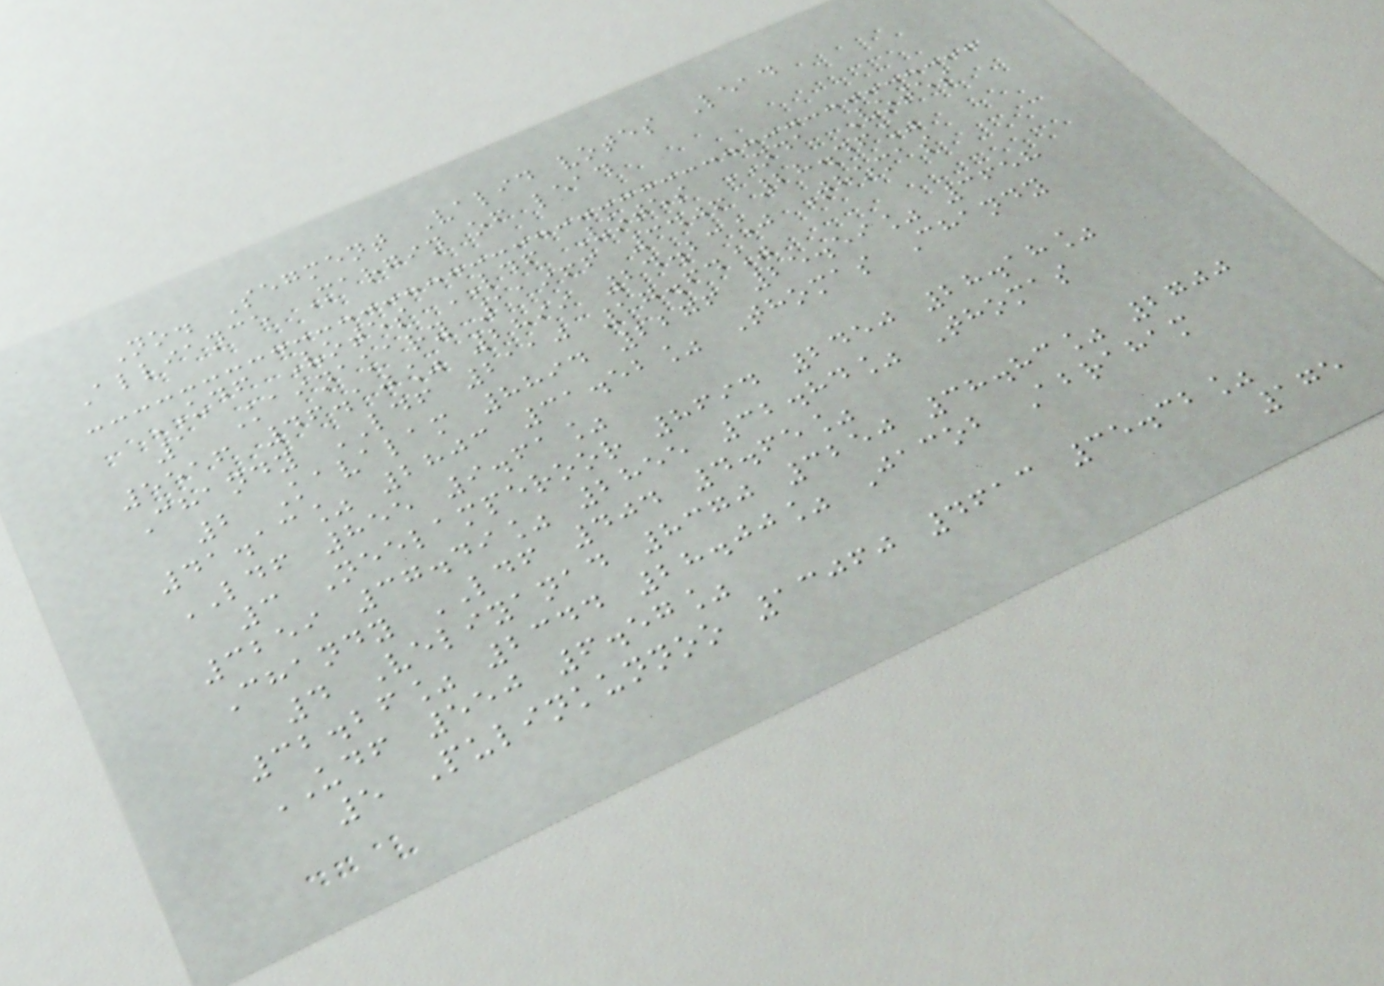No. Segment Valid votes Lead
Alliance Margin of lead
UDF Votes LDF Votes NDA Votes
1 Kainakary 11966 3406 28.46%
5516 46.10% 2899 24.23% Thomas
Chandy LDF 2110 17.64%
2 Kavalam 8894 2276 25.59% 3658
41.13% 2803 31.52% Thomas Chandy
LDF 855 9.61%
3 Neelamperoor 8694 2450 28.18%
3259 37.49% 2855 32.84% Thomas
Chandy LDF 404 4.65%
4 Veliyanad 8370 3250 38.83% 2700
32.26% 2344 28.00% Jacob Abraham
UDF 550 6.57%
5 Pulinkunnoo 13060 4613 35.32%
175
